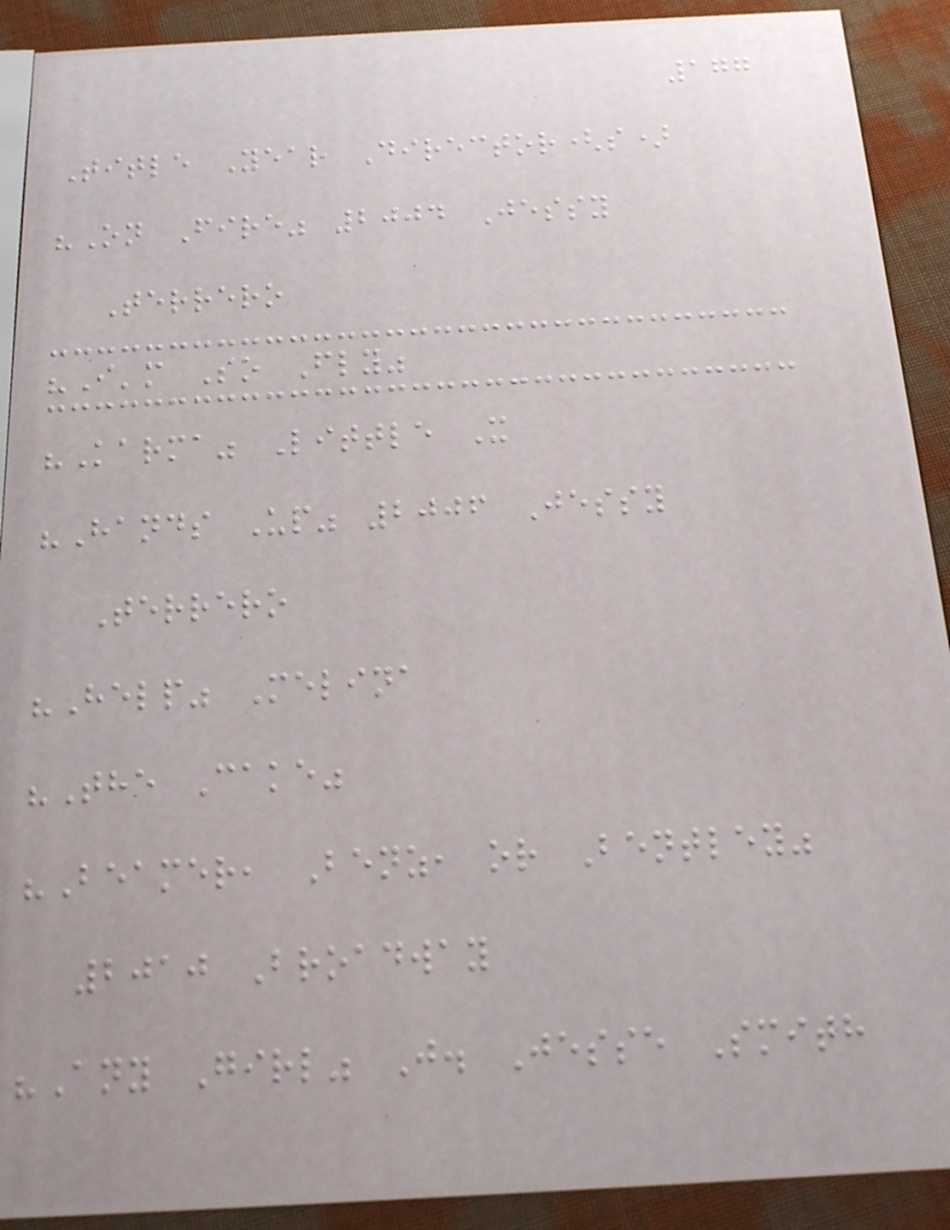177
Title Year Director(s)
"On Fire" 2004 Jessy
Terrero
"I'm So Fly"
"Karma" Little X
"Hands Up" 2006 Jessy
Terrero
"Help" Melina
"The Cake"
"Beamer, Benz, or Bentley"
2010 Broadway
"Any Girl" J. Jesse Smith
